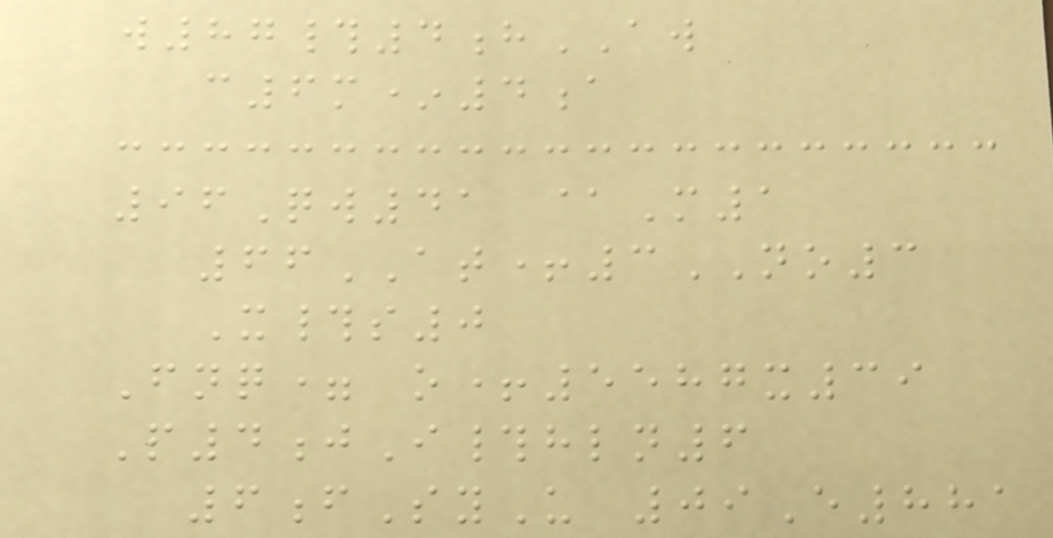w87#4hAW
c6m*4a
96Qw41 @M1
66AT+3NO3
X#s0
Fnq= o+5587x39
P4jI#hln6
6fSyU 09E881
